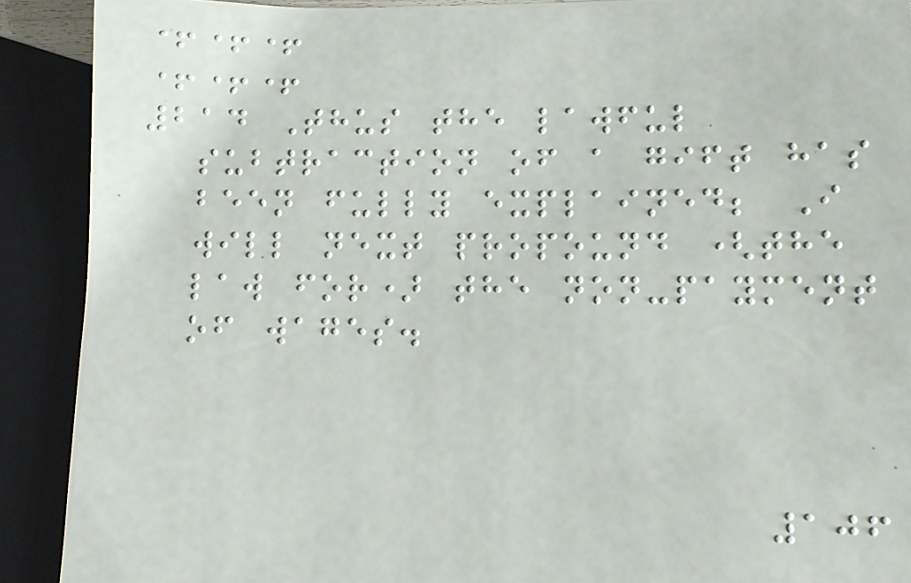+++
+++
214 Thus the lawful
subtraction of a gift has
been fully explained; I
will next propound (the
law for) the non-payment
of wages.
106
